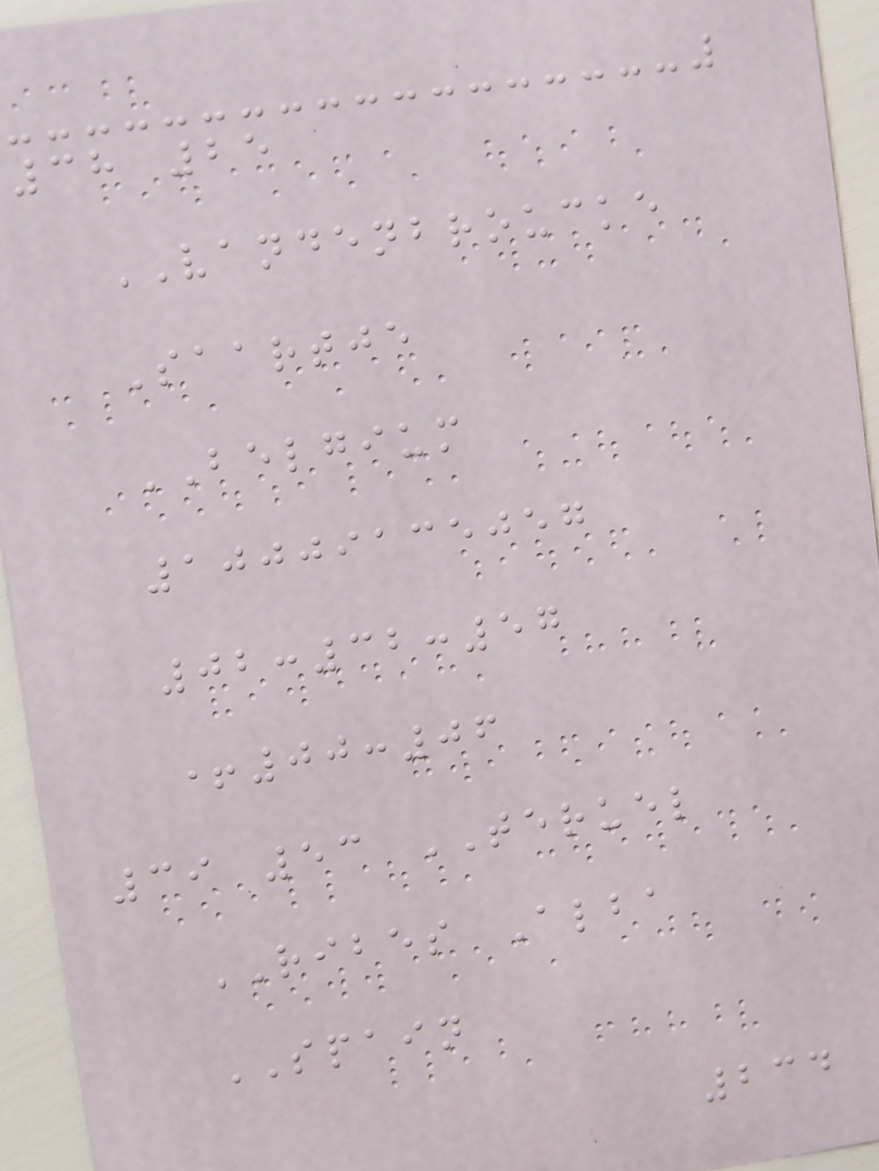38 25
VANDENBROUCKE
Saartje
BELGIUM
10009135057
02:32:57
+00:06
39 53 TERUEL
RIBES Alba
SPAIN
234
